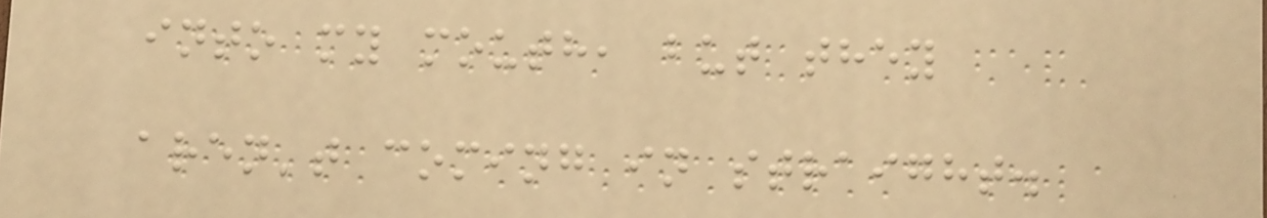into my mouth, but they
aren't coming in straight.
